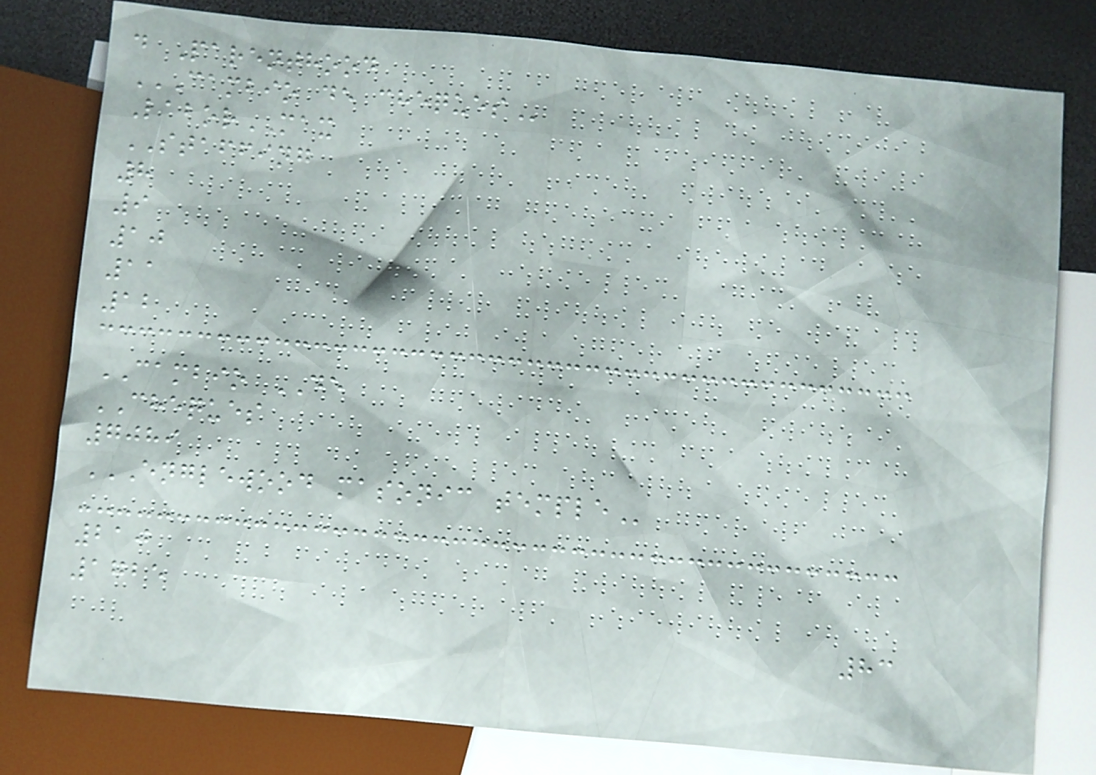d Parenthood
CAMBIO DE CHEQUES
LaborMAX
STAFFING
8
9
10
11
12
CAMBIO DE
CHEQUES
7089
ENGLEWOOD MASONIC TEMPLE
210
1725
83
